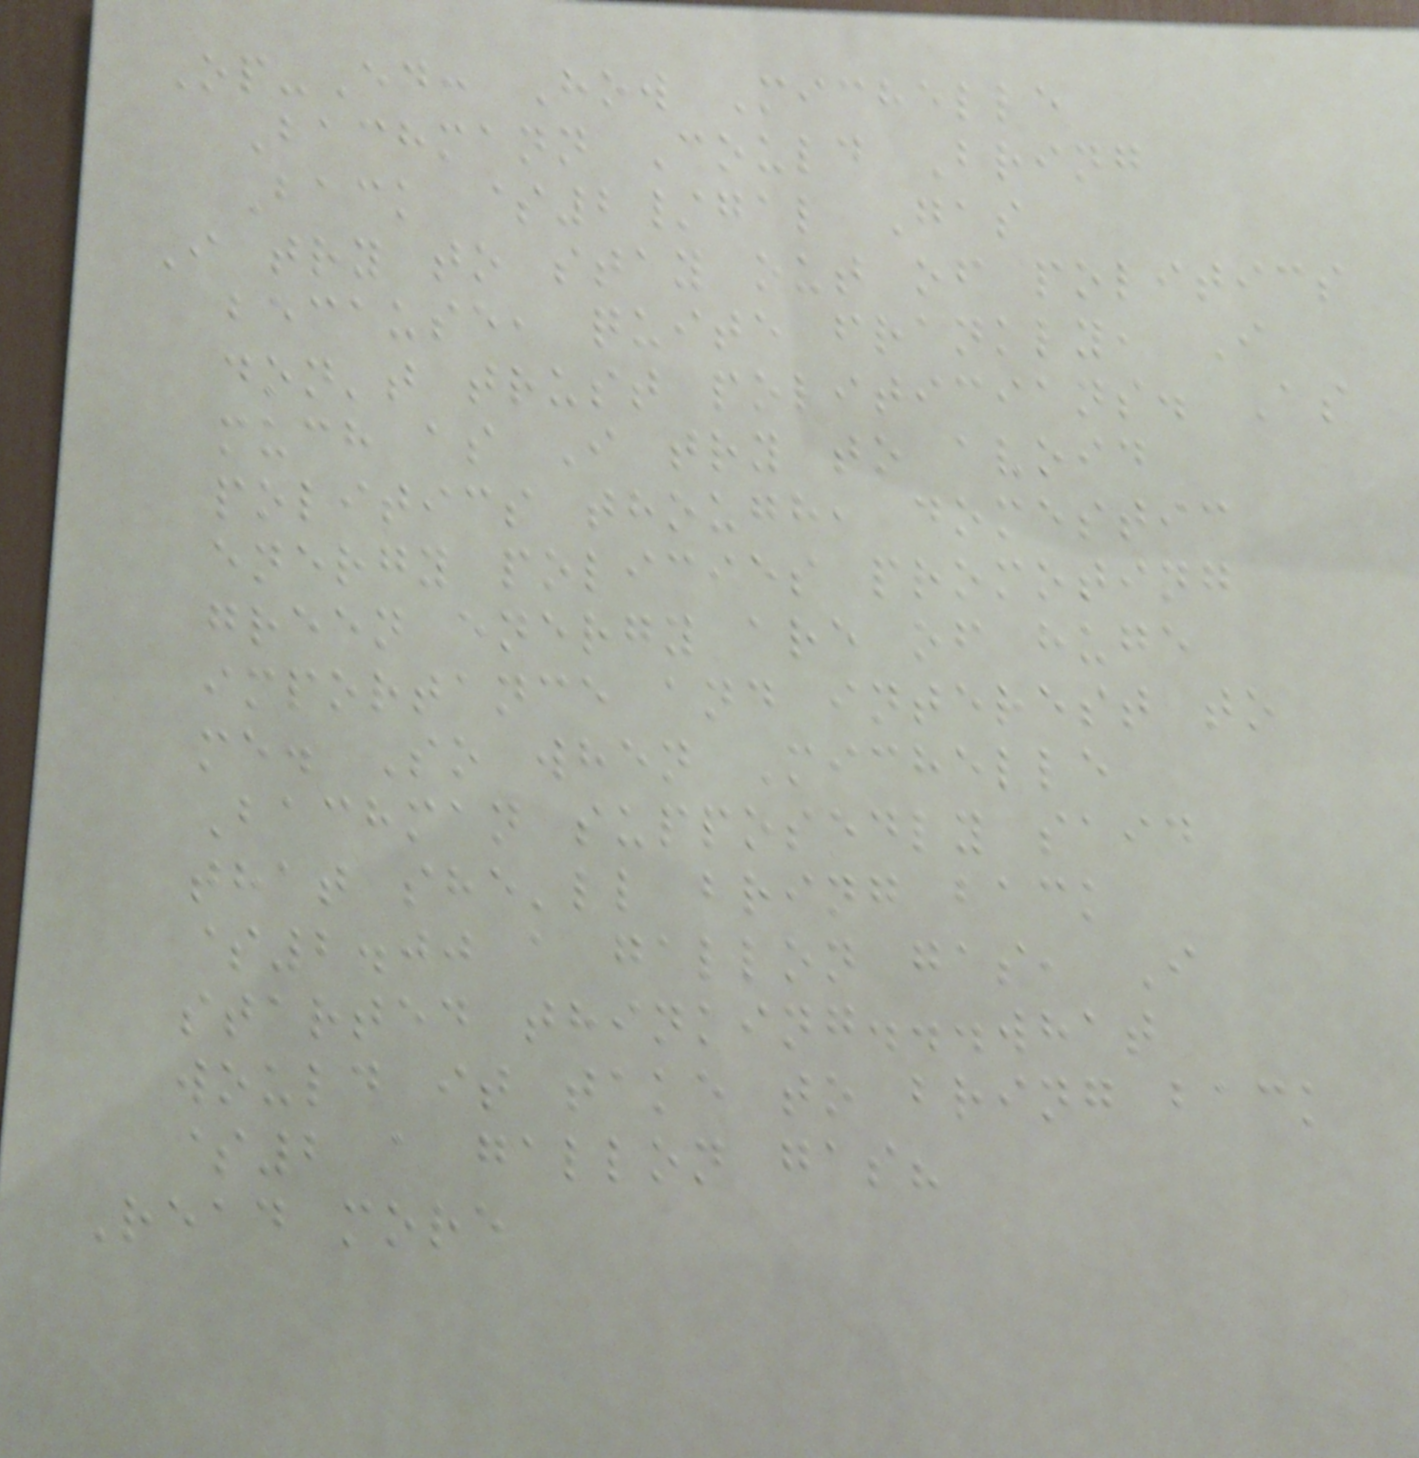Op-Ed: How Michelle
Bachmann Could Bring
Back $2/gal Gas
I try to stay out of politics
because, quite frankly, I
don't trust politicians. As
much as I try to avoid
politics though, domestic
energy policies promoting
green energy are of huge
importance and interest to
me. So when Michelle
Bachman supposedly said
that she'll bring back
$2.00 a gallon gas, I
started thinking...what
would it take to bring back
$2 a gallon gas?
Read more
